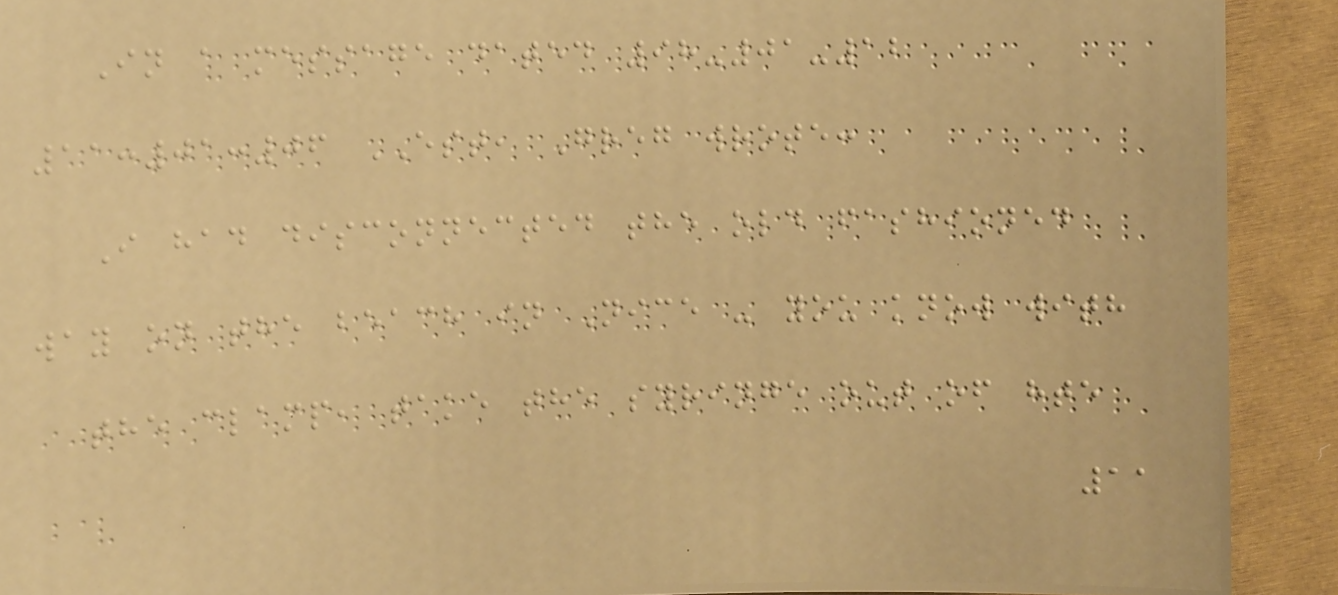In a message dated 98-01-12
11:01:06 EST, Greg wrote:
I had disconnected the old fashioned
way on the beach in Nice - you know with
the clamp, take the syringe out of hte
11
